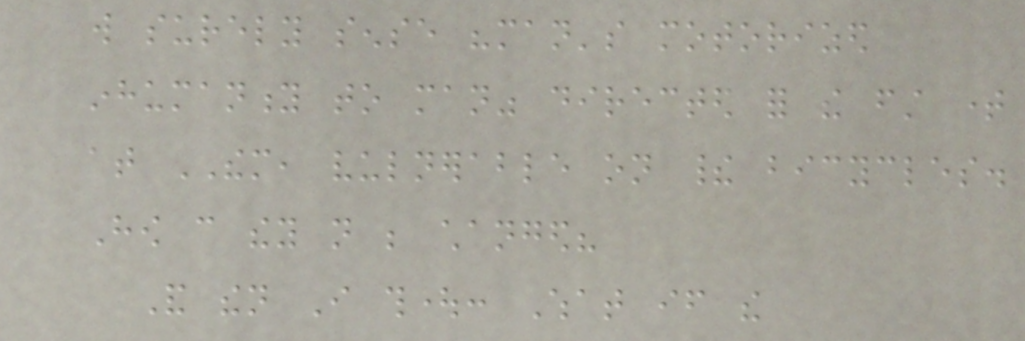will surely sense "man's motorized
inhumanity to man" directed for the first time
at THEM, vulnerable on their bicycles.
How can they not be changed?
And then I thought: What if the
